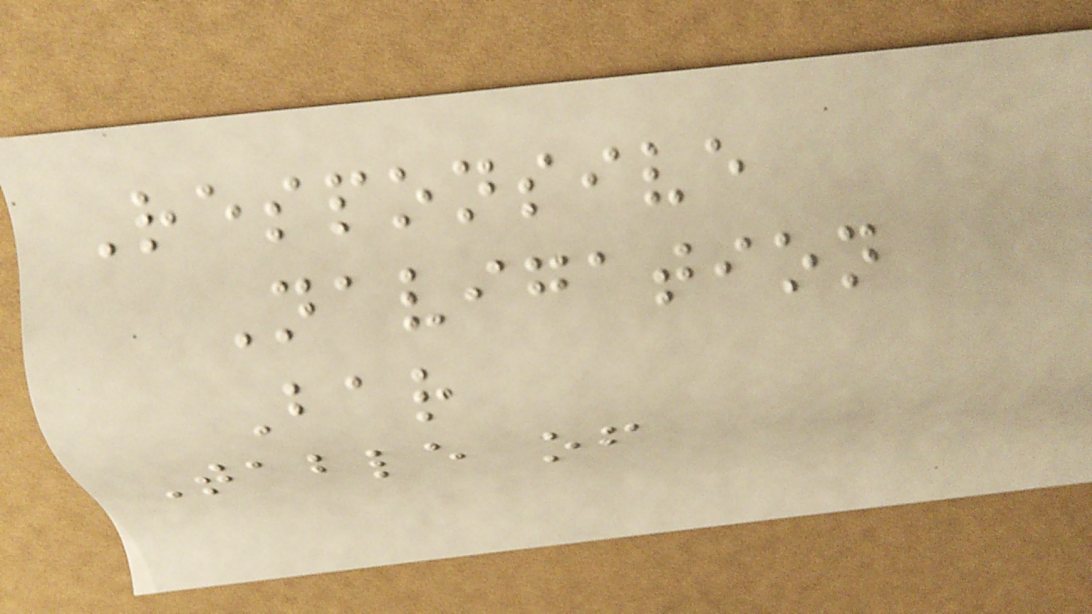Responsive
Navigation
Bar
Table of
